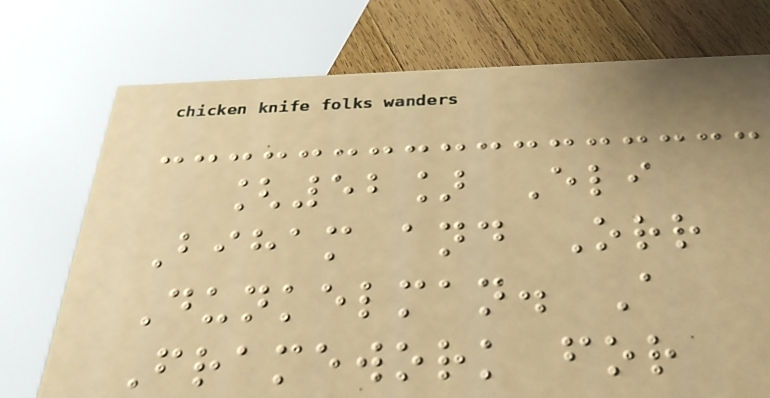[52] Eli
Biham and Orr
Dunkelman. A
Framework for
